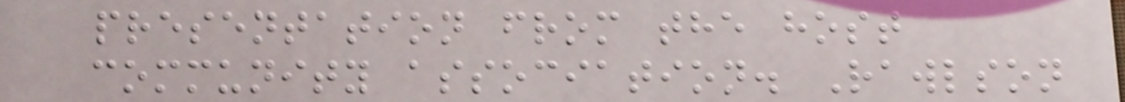presentation from the host
community association. Rawlson
